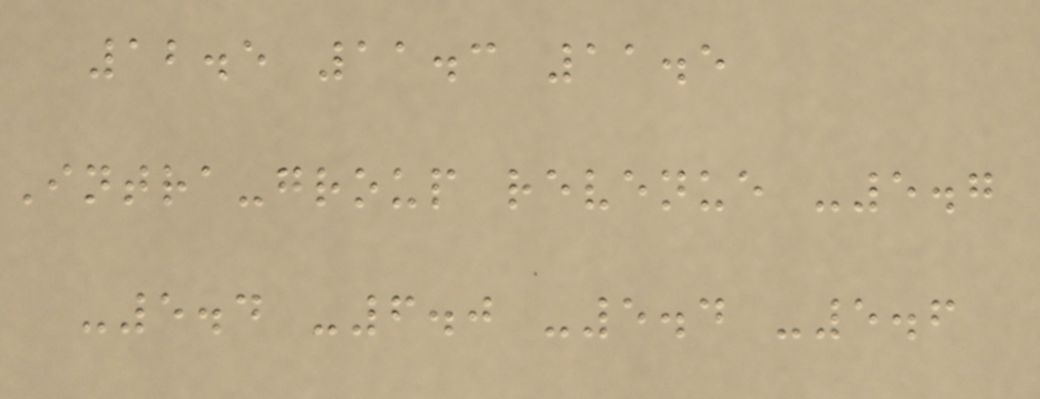12.5 11.3 11.5
Intra-group revenue -5.7
-5.4 -6.0 -5.4 -5.6
